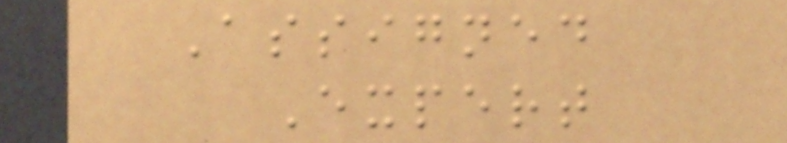Assigned
Expert
